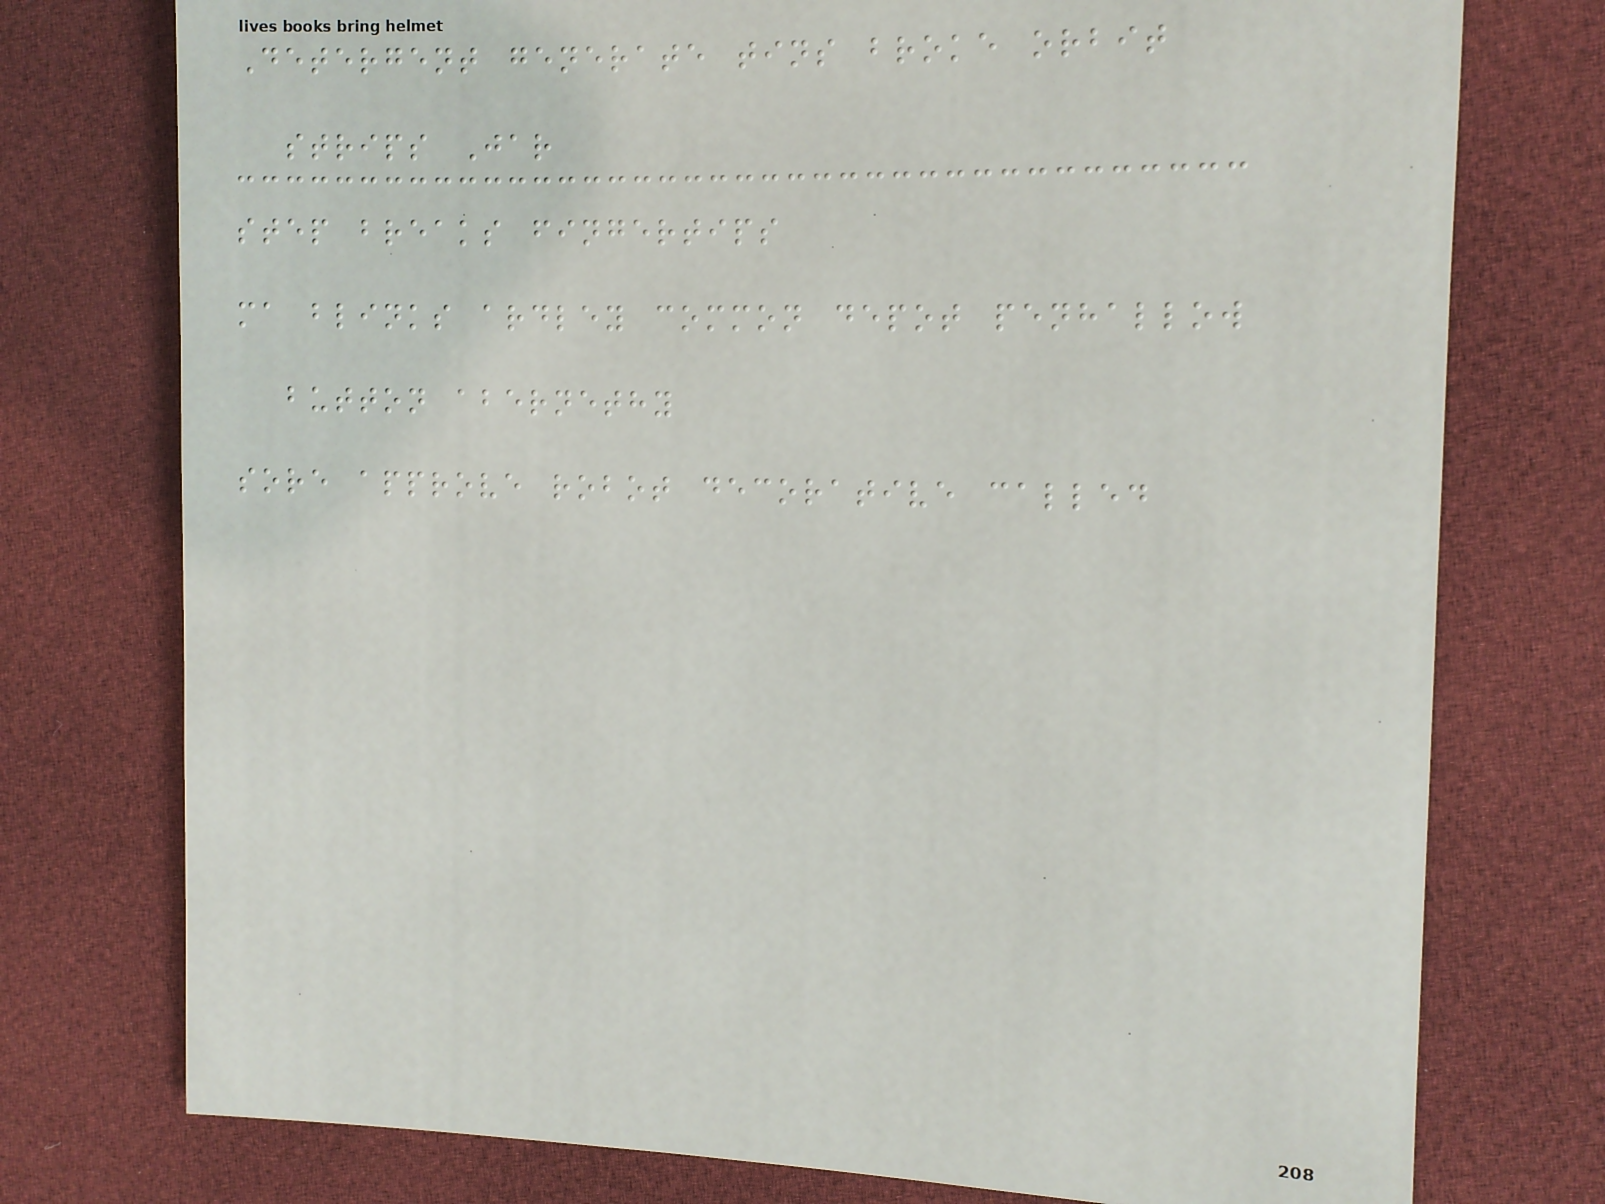Detergent generate tins broke orbit
strips Jar
step breaks fingertips
ma blinks ardley common depot penhallow
button abernethy
sore approve robot decorative called
